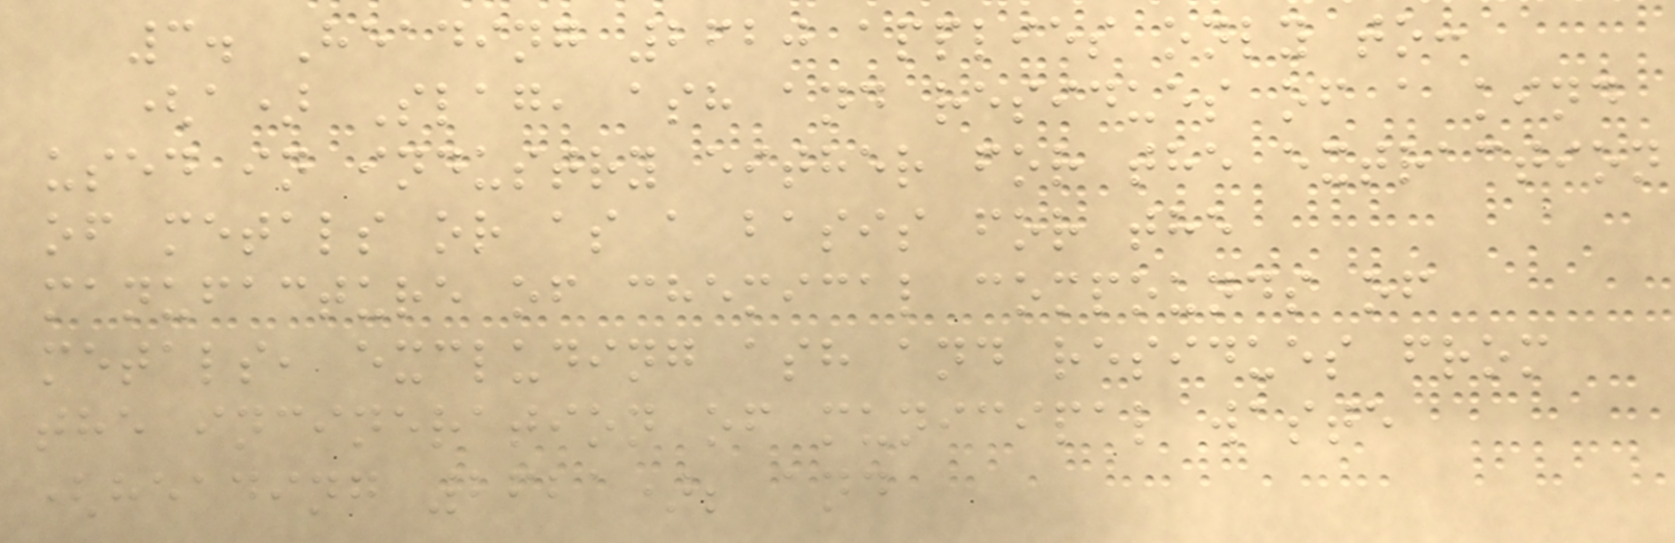3. Heading 2620 applies only to:
(a) Slag, ash and residues of a kind
used in industry either for the extraction
of metals or as a basis for the
manufacture of chemical compounds of
metals, excluding ash and residues from
the incineration of municipal waste
(heading 2621); and
